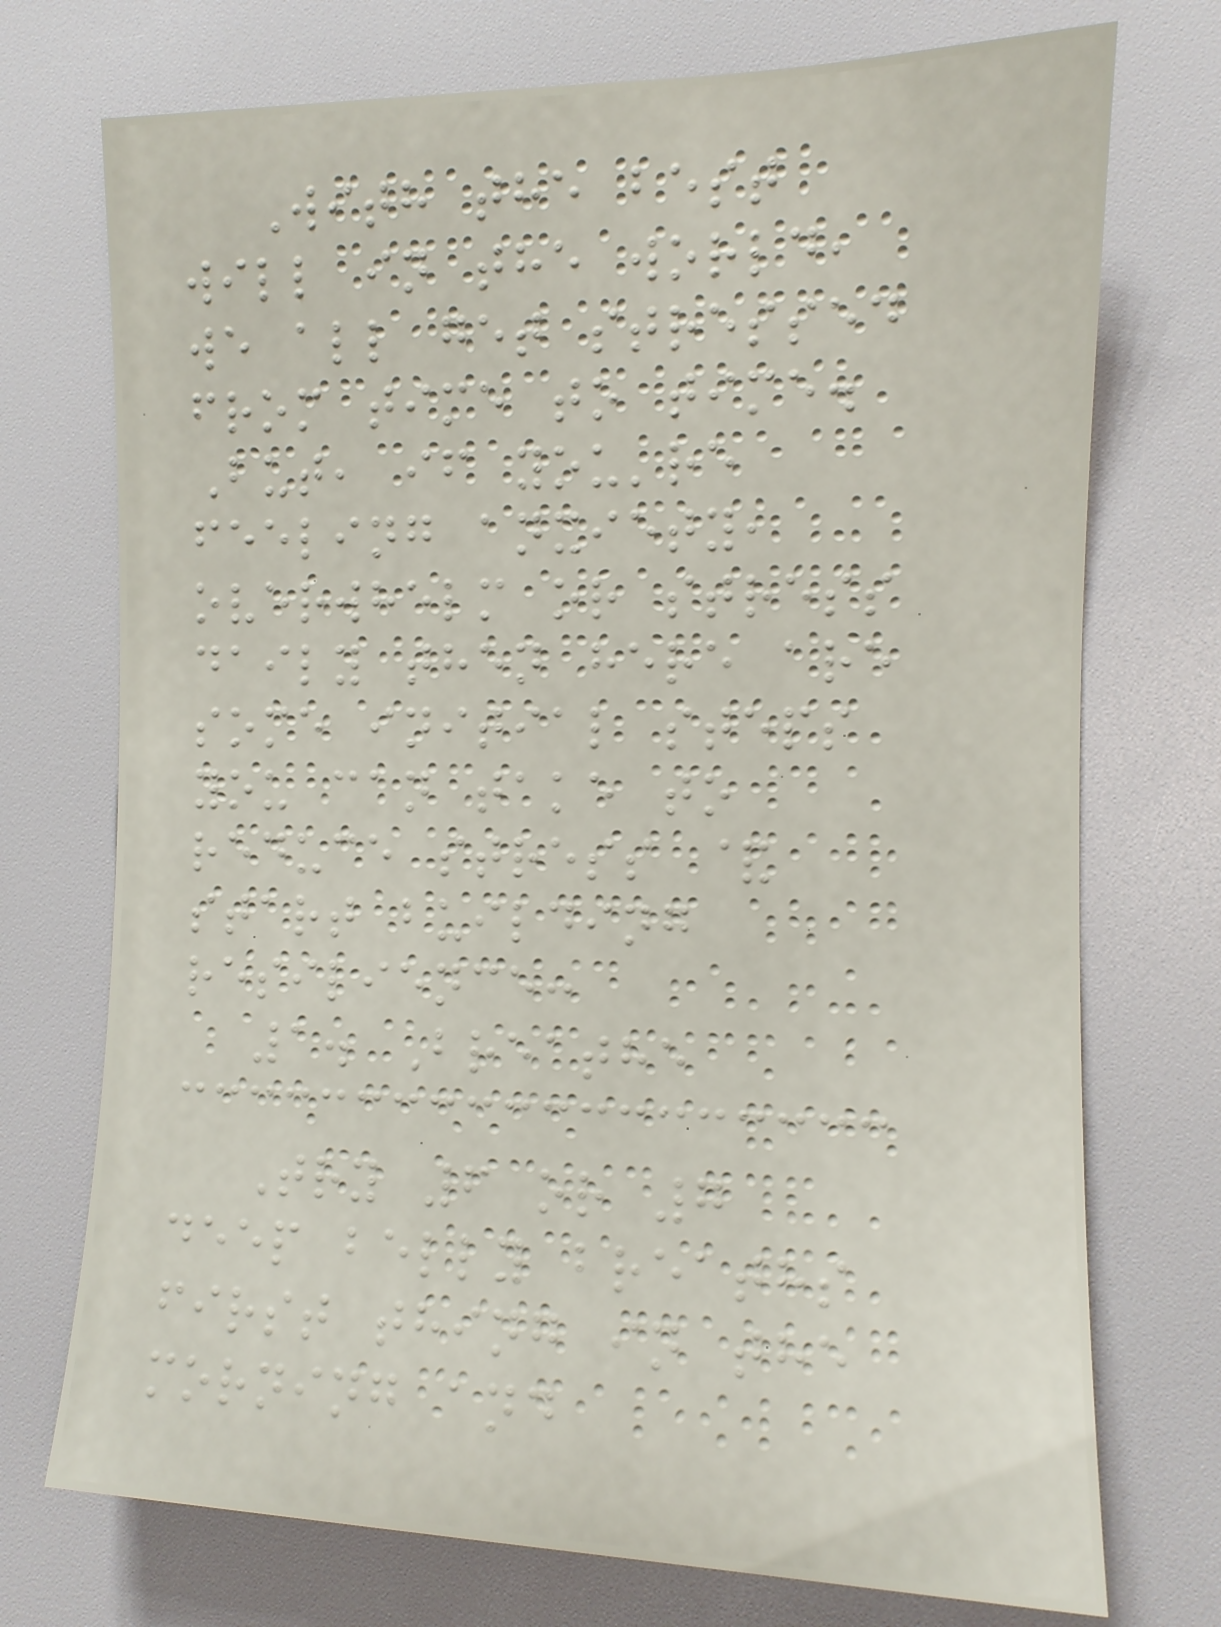With the best
will in the world,
we all get stressed
from time to time.
But, if you're
feeling anxiety,
overwhelm or stress
daily then here are
some initial steps
you can take to
reduce stress &
start building
resilience:
1. Breathe
Try 6 or 7
deep belly breaths
first thing in the
morning and
